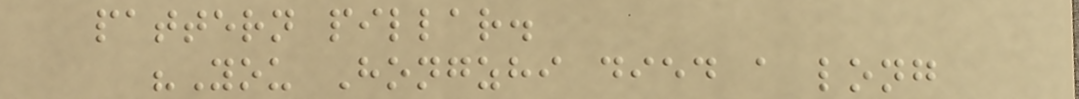pattern pillar.
"You Hongzhi died a long
